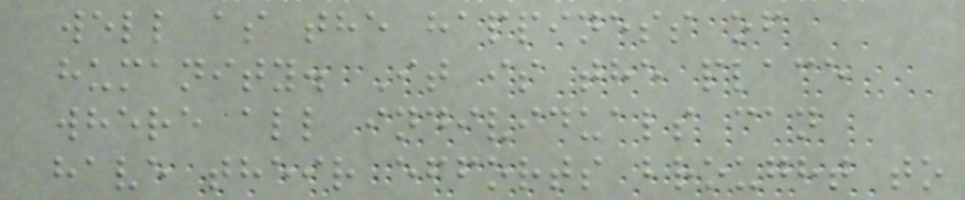well as the happiness of
humanity. It is the place
where all individuals can
have their efforts brought to
